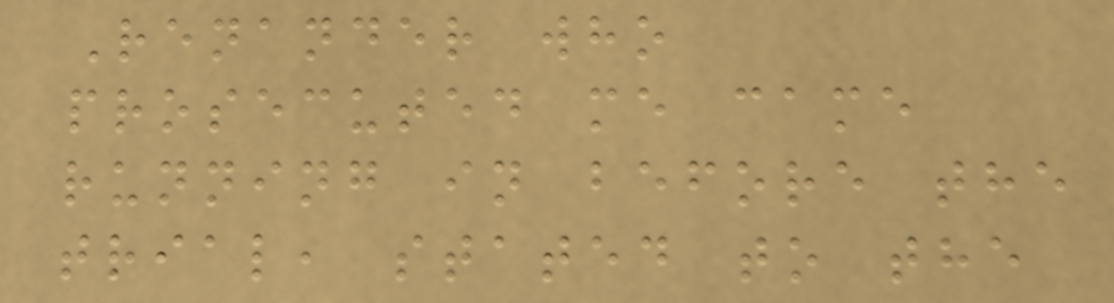Renander who
prosecuted me came
running in before the
trial, stated to the
